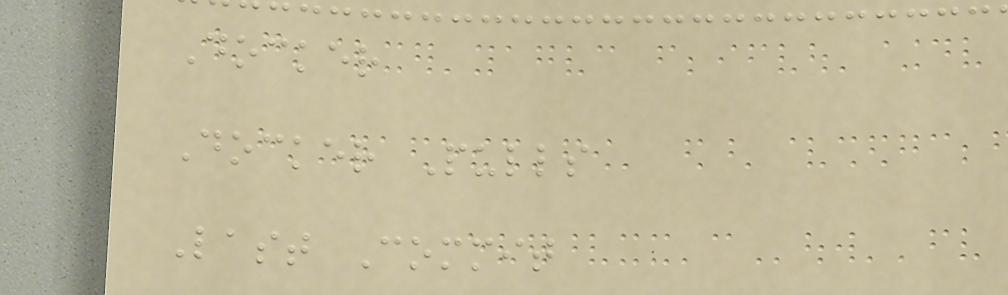Docker
Docker Pulls
Last Commit
